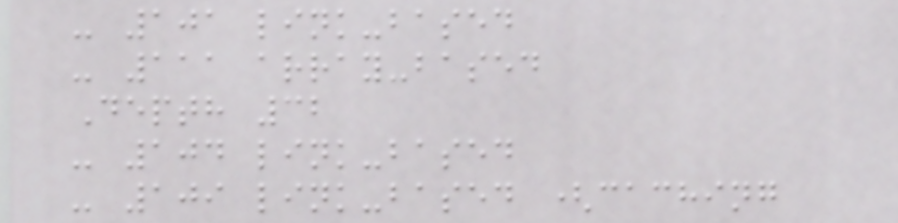- 101 link-based
- 111 array-based
Depth 32
- 104 link-based
- 109 link-based (caching
